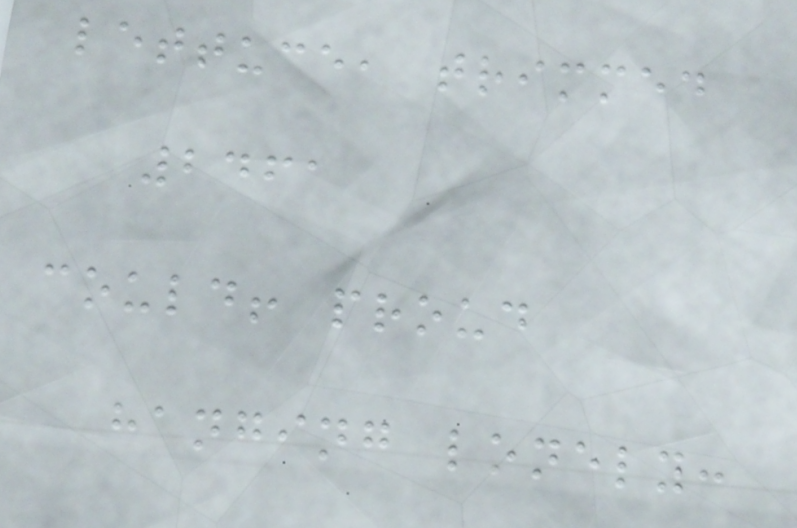lettuce, trimmed
2461
could! proud
hanging lonely:
